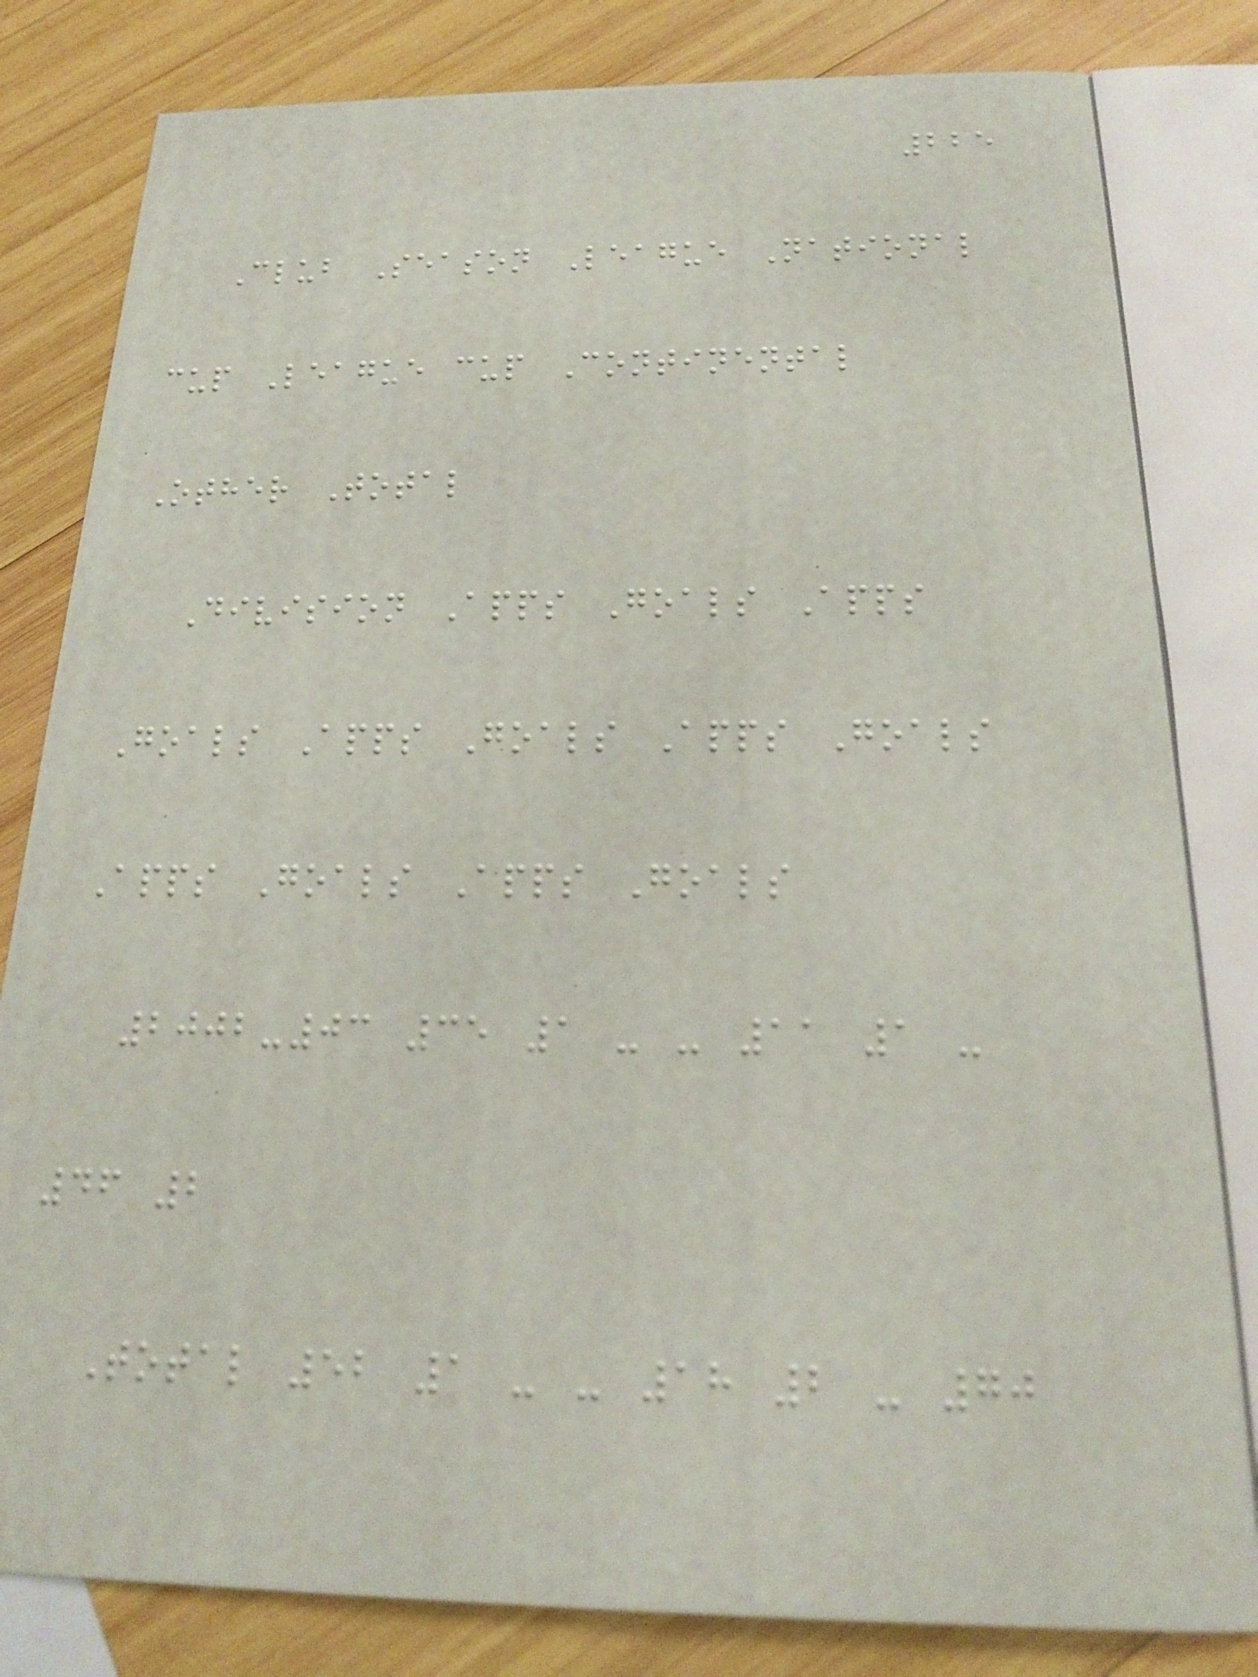225
Club Season League National
cup League cup Continental
Other Total
Division Apps Goals Apps
Goals Apps Goals Apps Goals
Apps Goals Apps Goals
2002-03 35 1 - - 11 1 -
46 2
Total 52 1 - - 18 2 - 70
